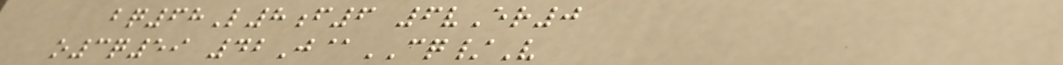bq68L8f6 6vEr0
o3q59 42J@CQ/V
